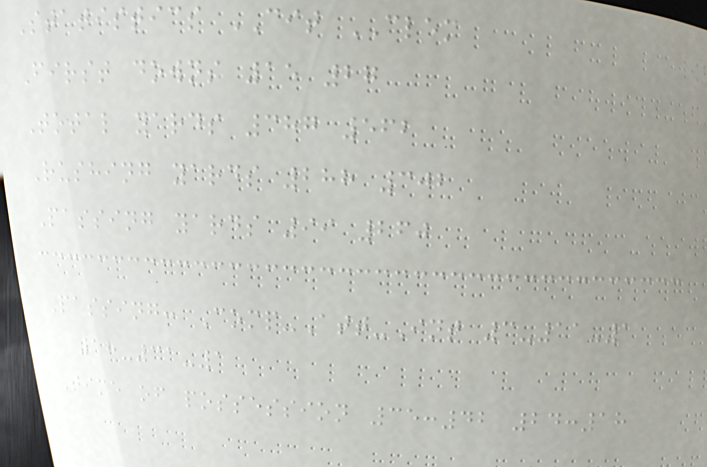Statistics CIT CLEM
First downs 15 27
Total yards 387 562
Rushing yards 288 302
Passing yards 99 260
Passing: Comp-Att-Int 3-11-1
18-31-1
Time of possession 35:42 24:18
